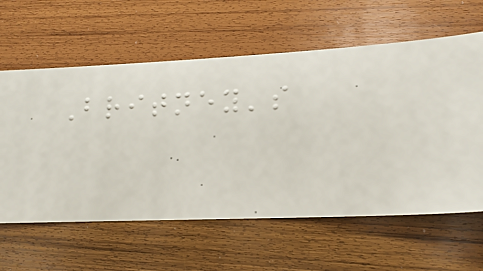Britney's
